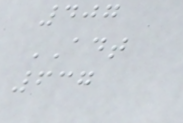407
ADT
637
